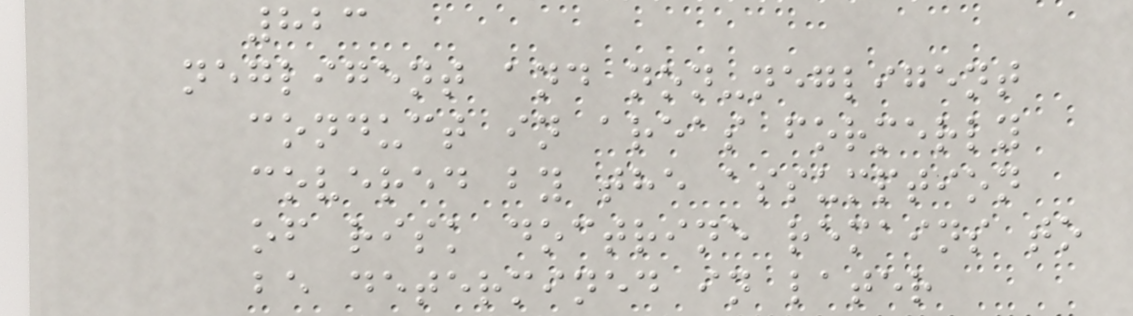823
negligent and non-negligent
conduct in areas formerly
covered by the assumption
of risk doctrine remains to
be determined in later
